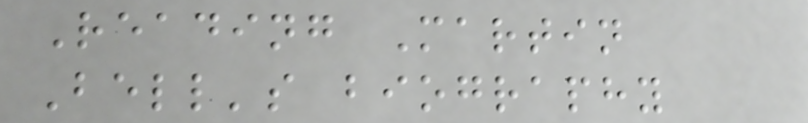Reading Martin
Bell's biography
